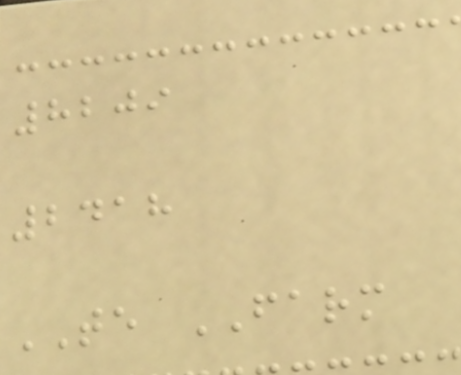8209
2418
TE FARM
